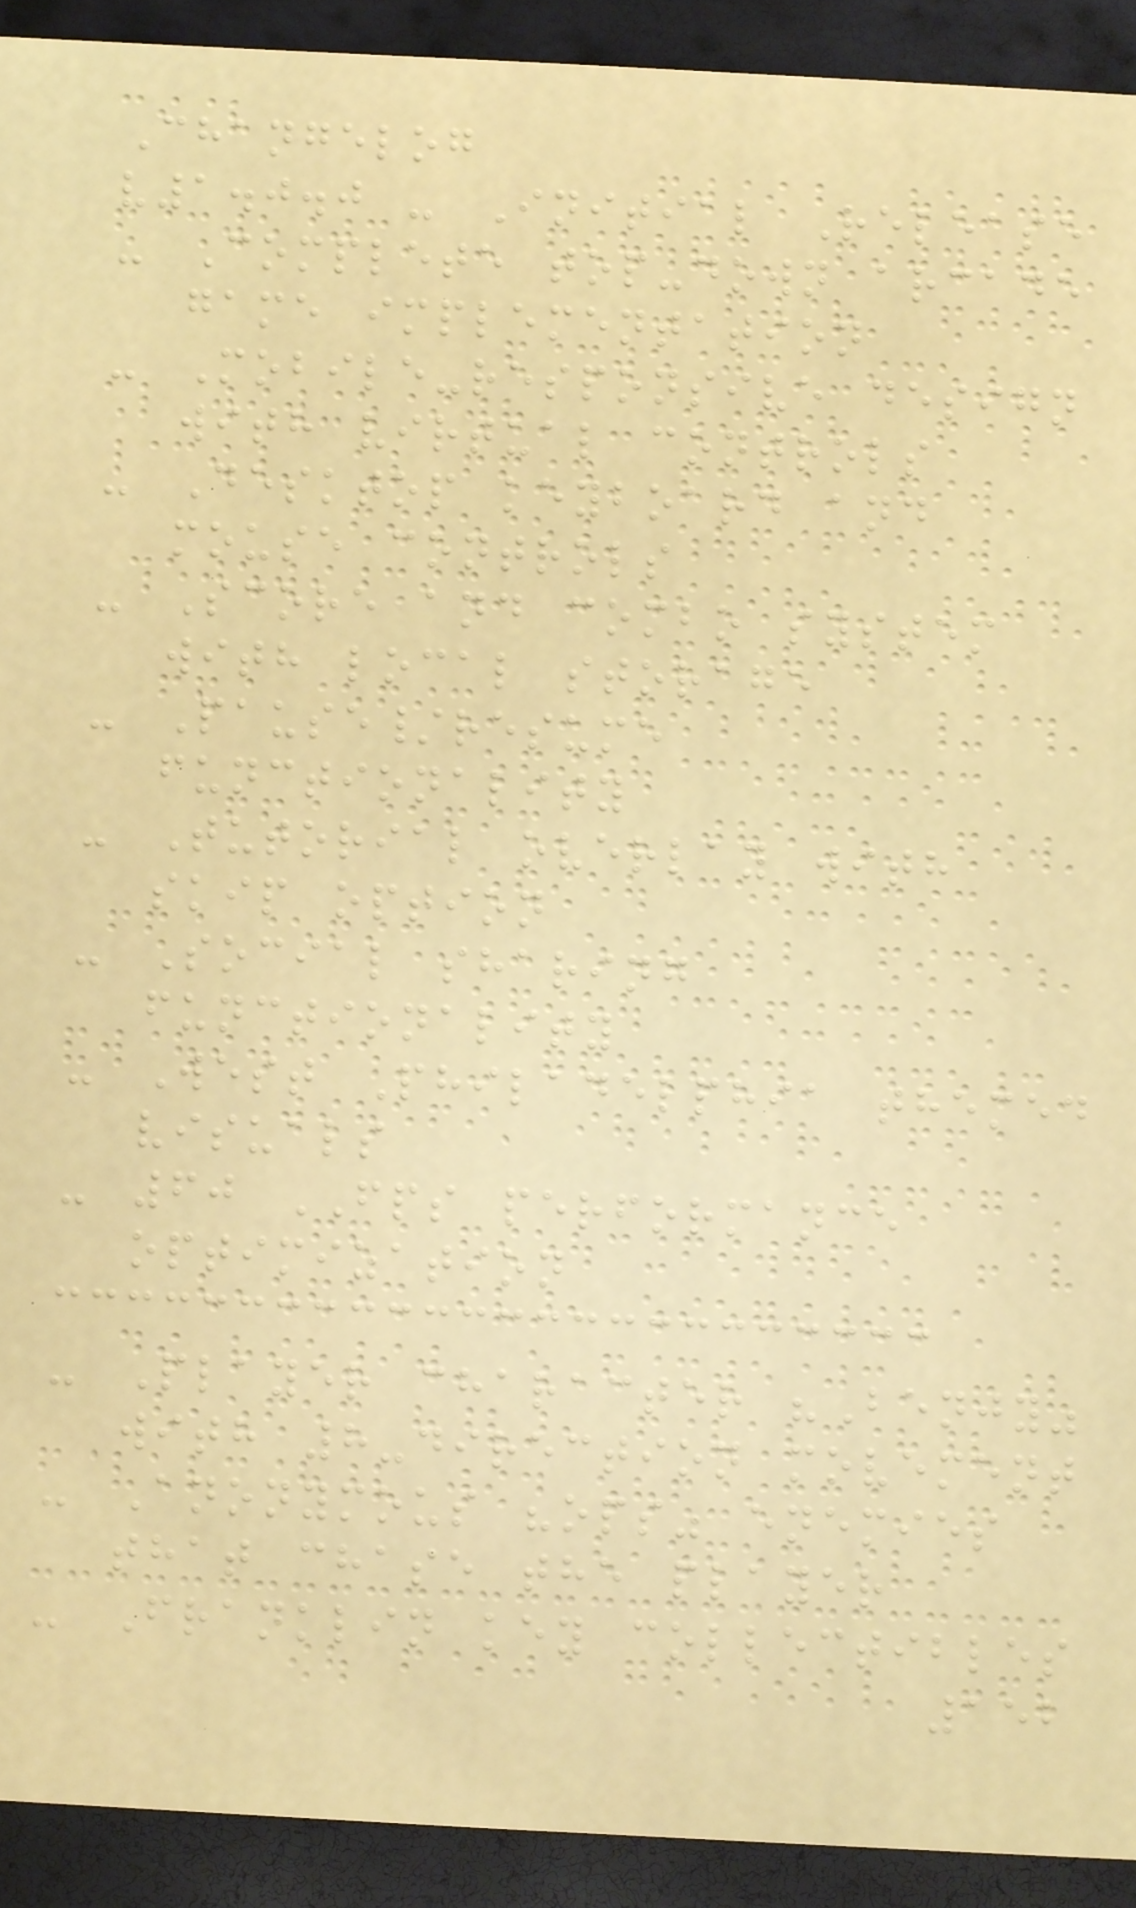Changelog
v1.0.0 - Initial Release
- Complete top-down arcade
game implementation
- Mobile-responsive design
with virtual controls
- Desktop keyboard and
mouse controls
- Score and combo system
with local storage
- Pause/resume
functionality
- Tutorial overlay with
skip option
- Social sharing
functionality
- West Philadelphia themed
visuals
- 60 FPS performance
optimization
- Player character "Benjy"
with 8-direction movement
- Anonymous "ops" enemies
that chase the player
- Franklin key collectibles
152
